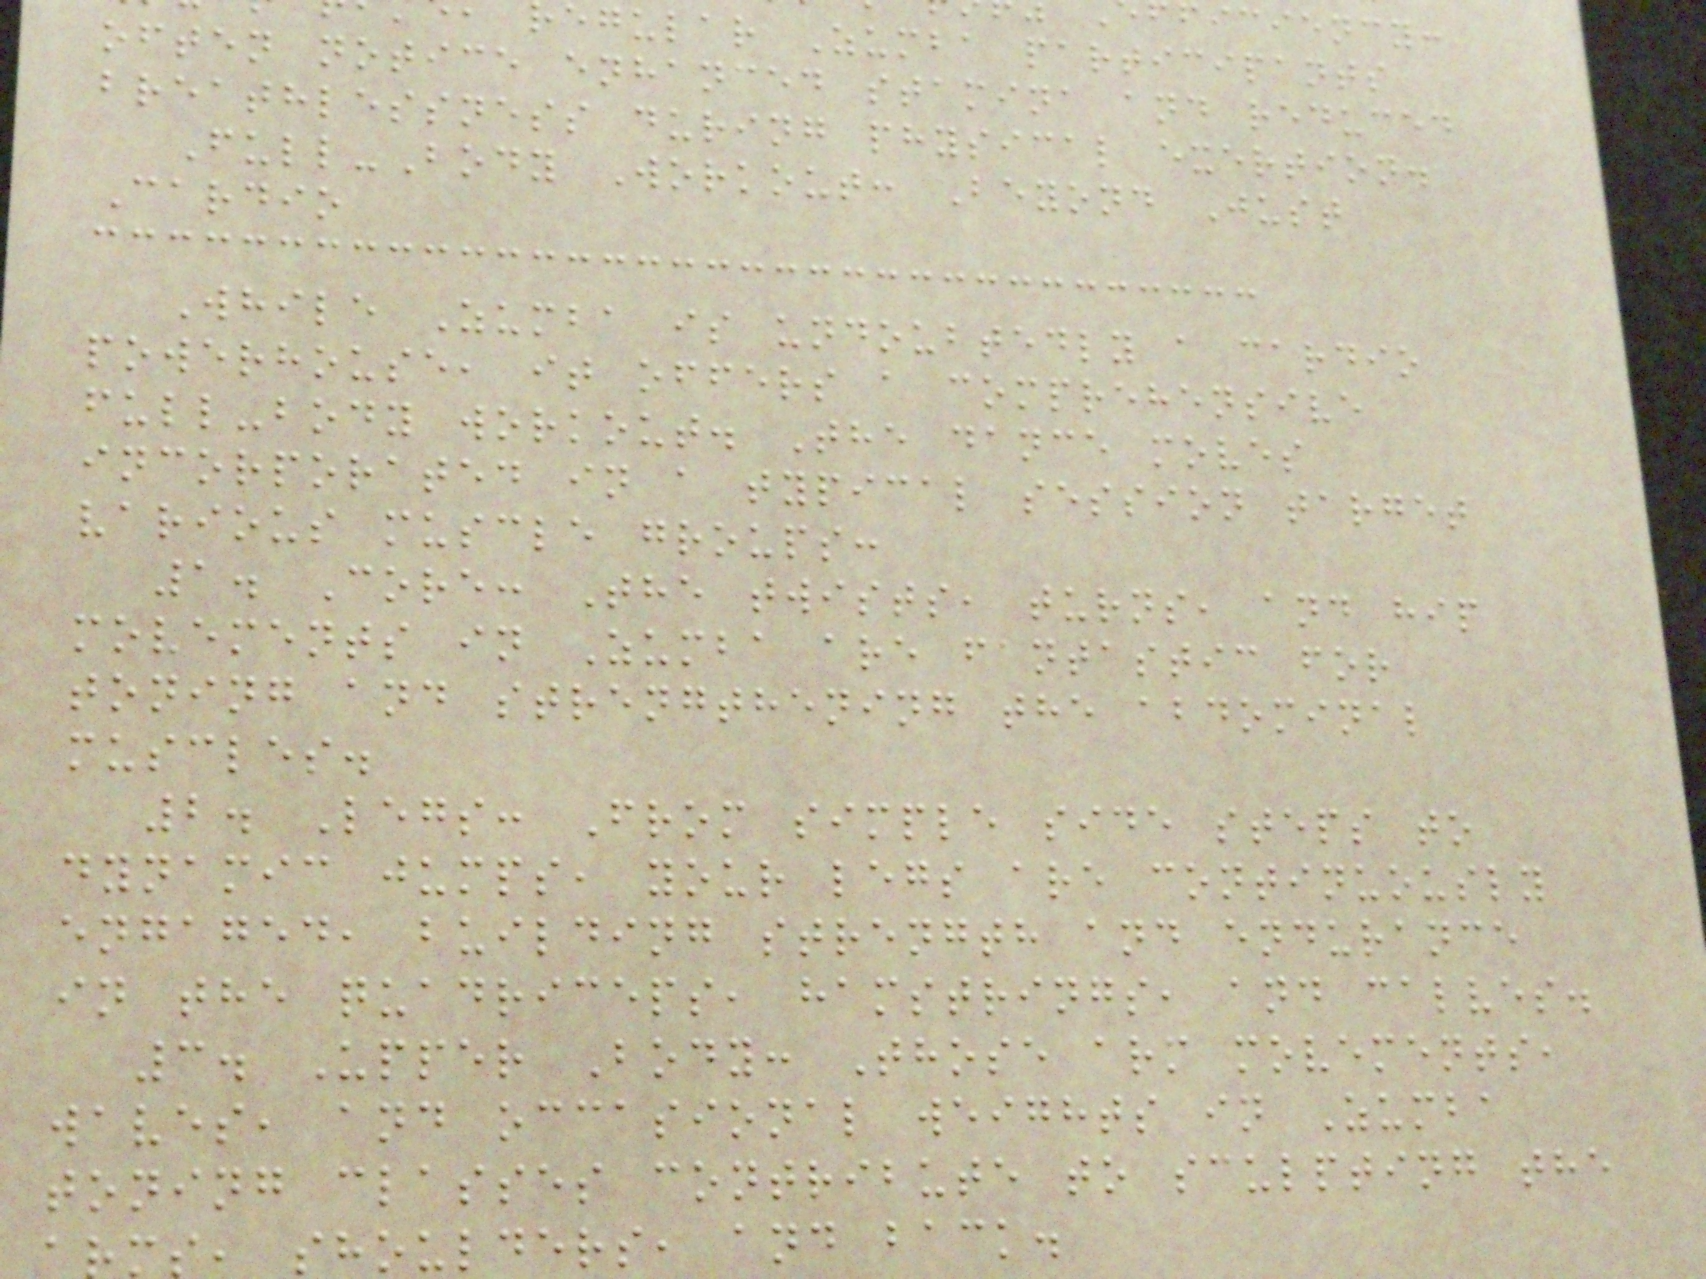egular Zumba participants
often notice enhanced stamina and reduced
breathlessness during physical exertion.
Full-Body Workout: Beyond Just
Cardio
While Zumba is undoubtedly a cardio
powerhouse, it offers a comprehensive
full-body workout. The dance moves
incorporated in a typical session target
various muscle groups:
1. Core: The twists, turns, and hip
movements in Zumba are fantastic for
toning and strengthening the abdominal
muscles.
2. Legs: From simple side steps to
dynamic jumps, your legs are continuously
engaged, building strength and endurance
in the quadriceps, hamstrings, and calves.
3. Upper Body: Those arm movements,
waves, and occasional weights in Zumba
toning classes contribute to sculpting the
s, shoulders, and back.
